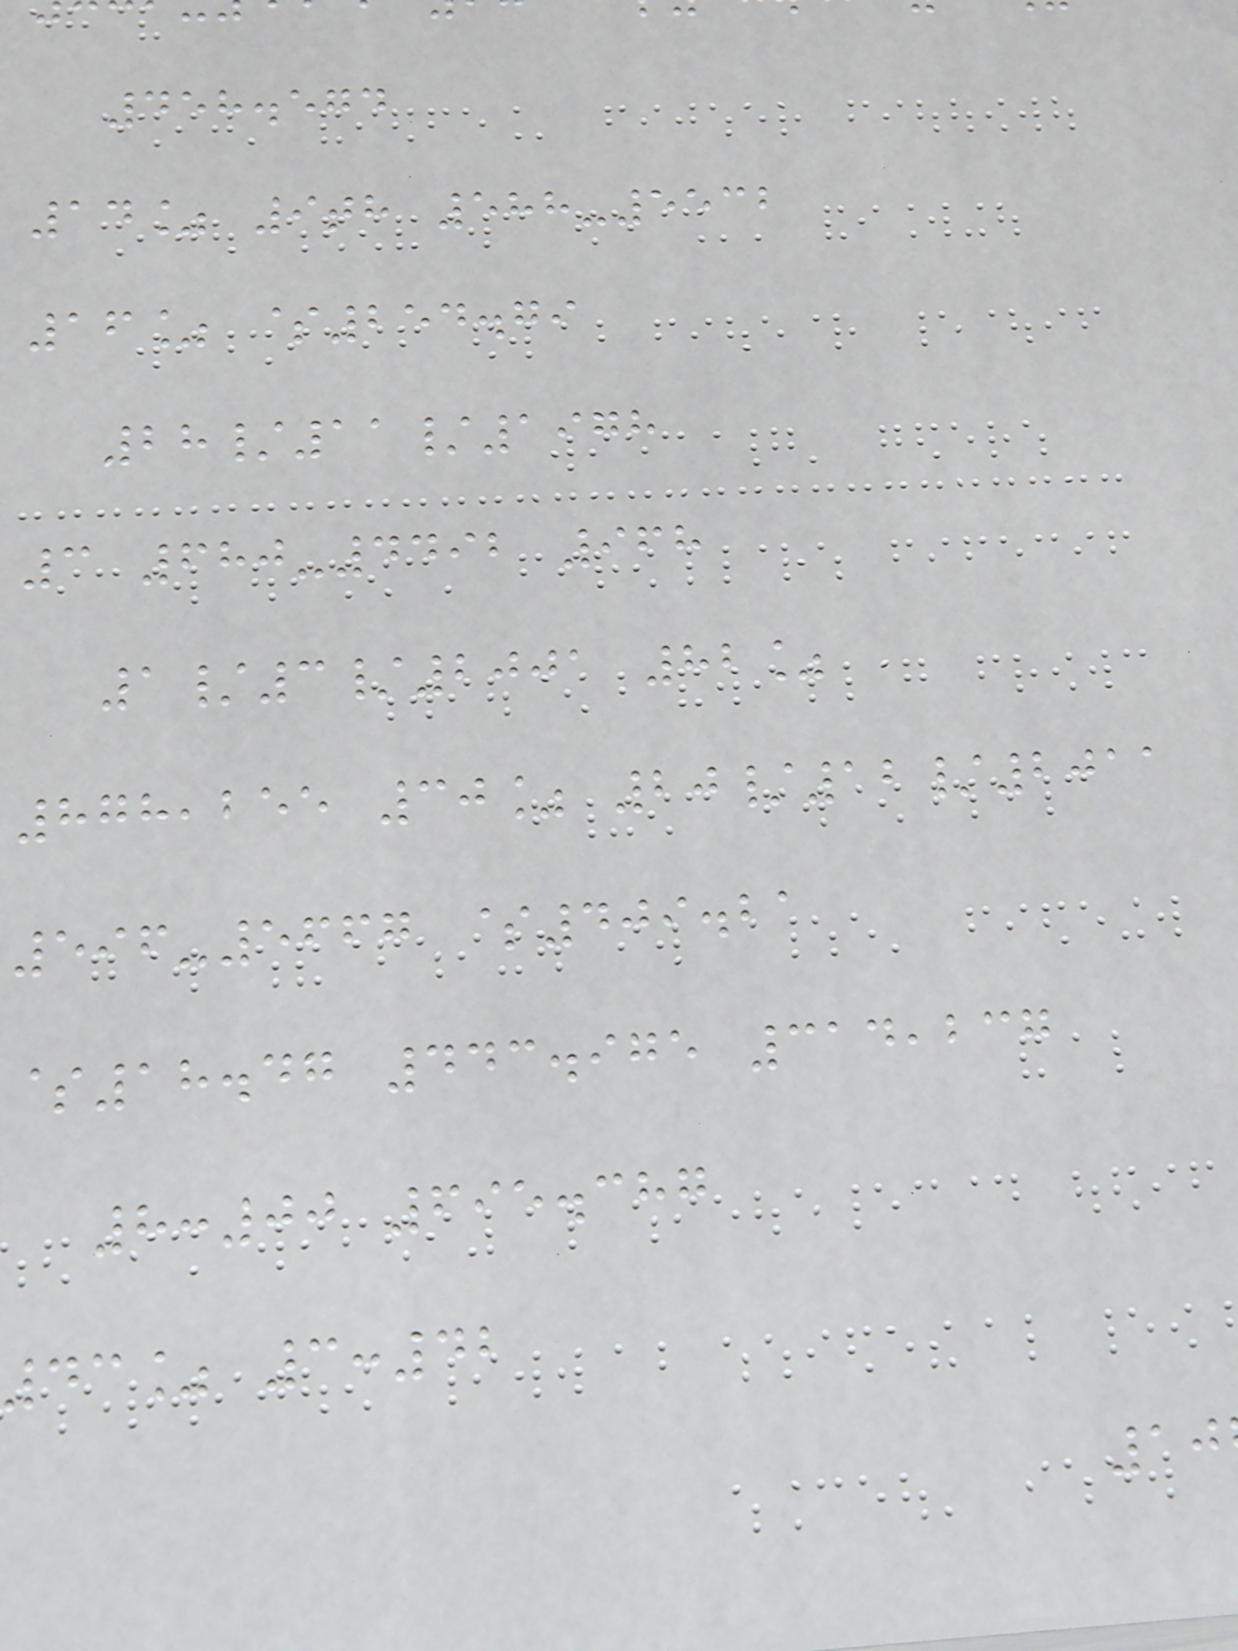458.574
14% 9th 588-5532
16% $254.79
28/11/1978
3 680-4492 968
1/3/2001 82%
878,255 30% 20/12/2011
596-5667 $409.21
$18.47 443.975 314,237
8:00 695.387
43% 3:42
